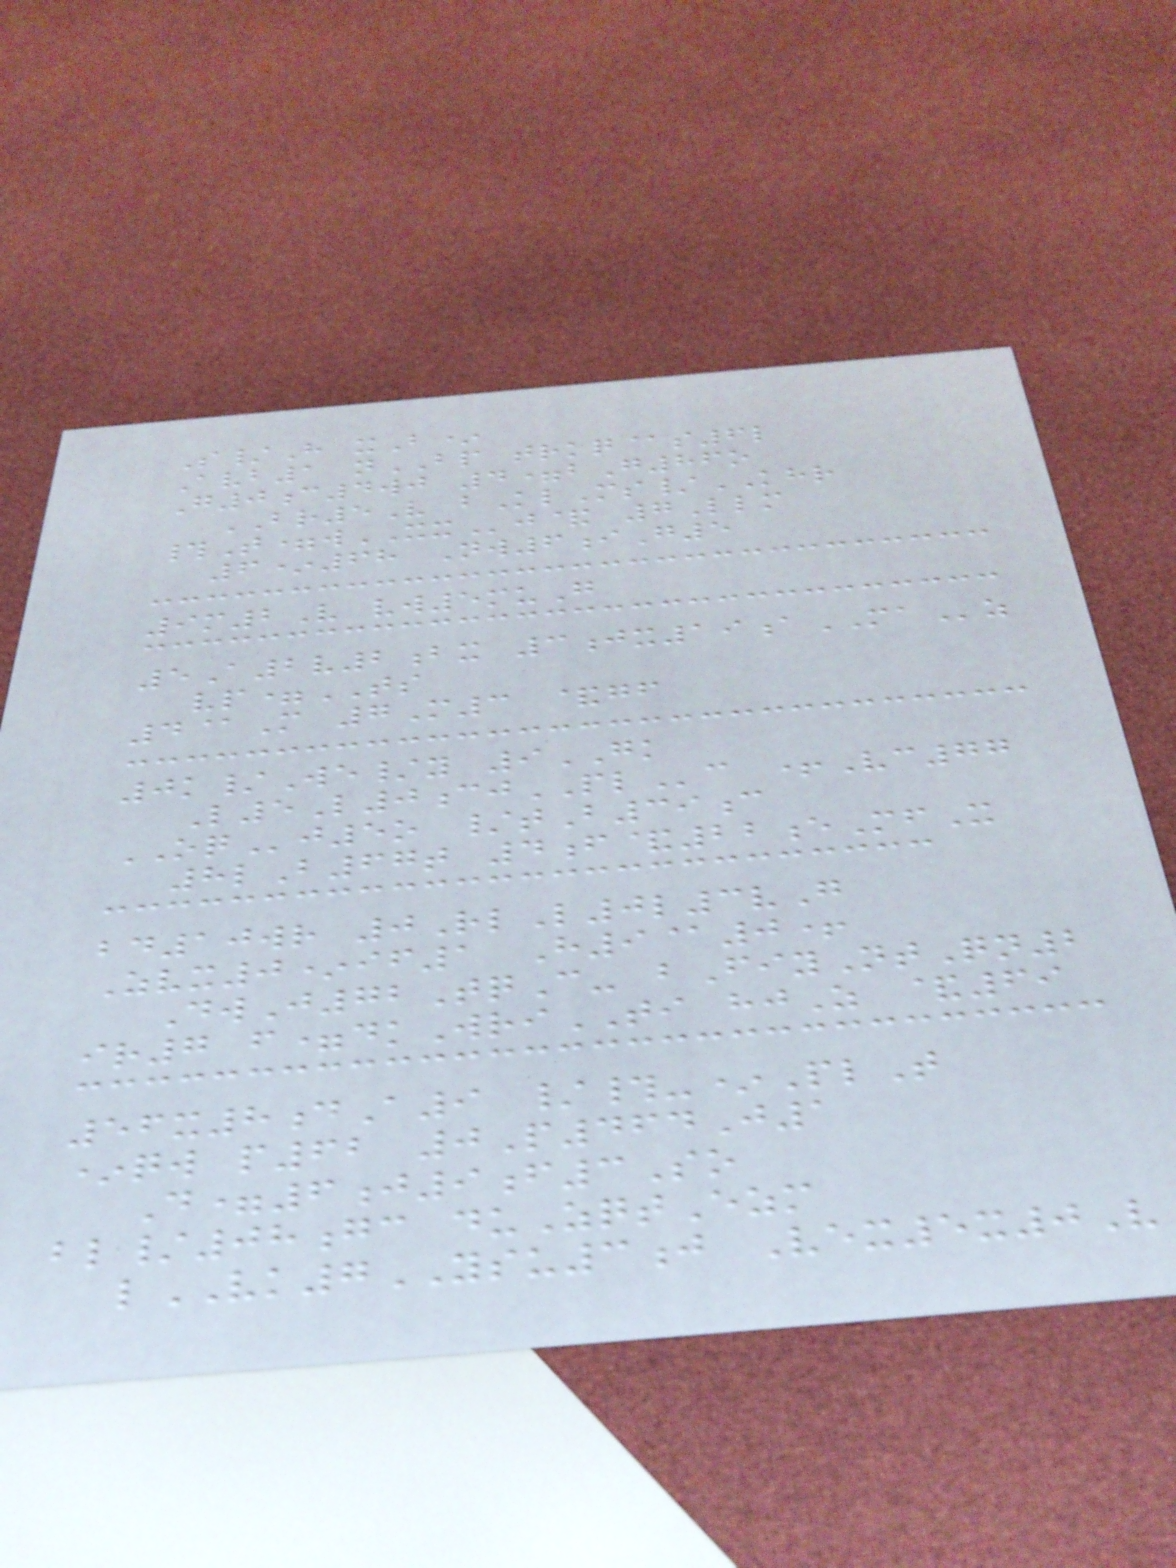S/H xB*
Avb1 nBP trkq@s6l
G0c4wj 4=bG86o
BR5V bKlMs/KHR
#T=wXXj& 7Llm
6*68 Nw6iG5
9m2V vw5muG
5A2v2bx 3jx19aMAz
vp=TS
4@M 7M3 &gf
0k/We/y 9GK
L5L0cjPLc +Vc77
OQj5o /tB39c
8lB67t 4f&22eMfX
bd10wr 0RlL0l3vG
Zvx0*if1 H9@0+
DwJ72TqC- bFiyNtQn2
ir7 f=dkWriTI hjZ &69
56x8dA9 /#-*PlT
*qw p62 0P464J1
D=6j9f3So
bl/08gc duZqtEzm
lVK7YSU3j Vex5x0V
